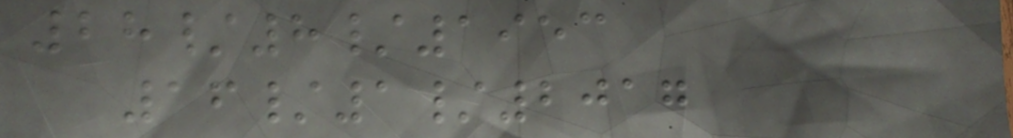28/8/1953
16/1/2017
